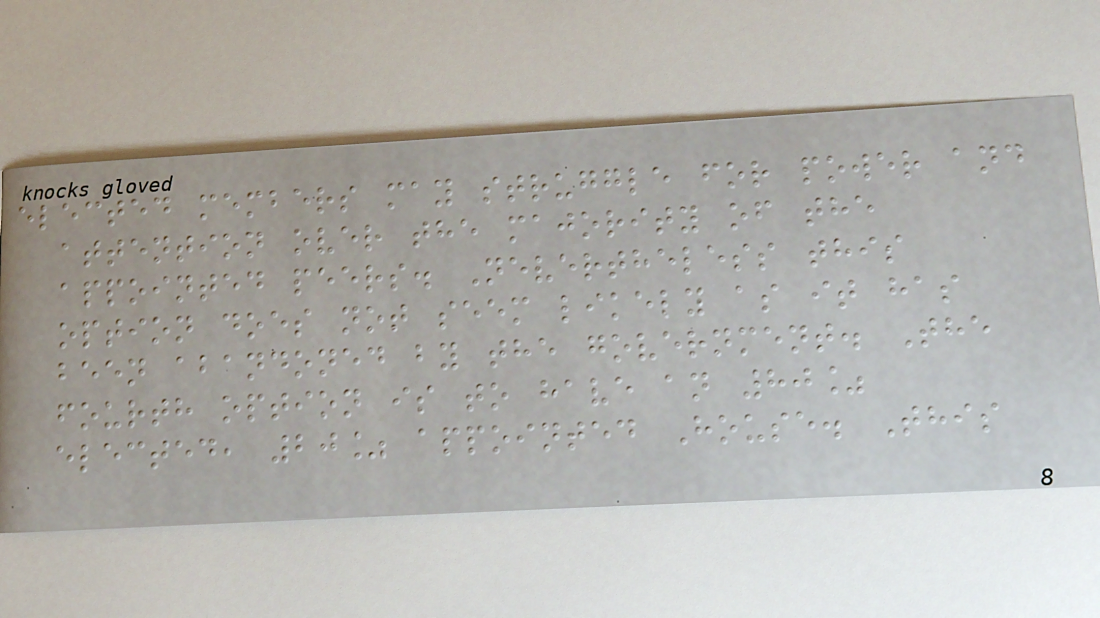elected members may struggle for power and
attention over the majority of the
appointed peers. Nevertheless this
option does not seem likely as it has
been abandoned by the government. The
fourth option is to have an 80%
elected, 20% appointed House. This
